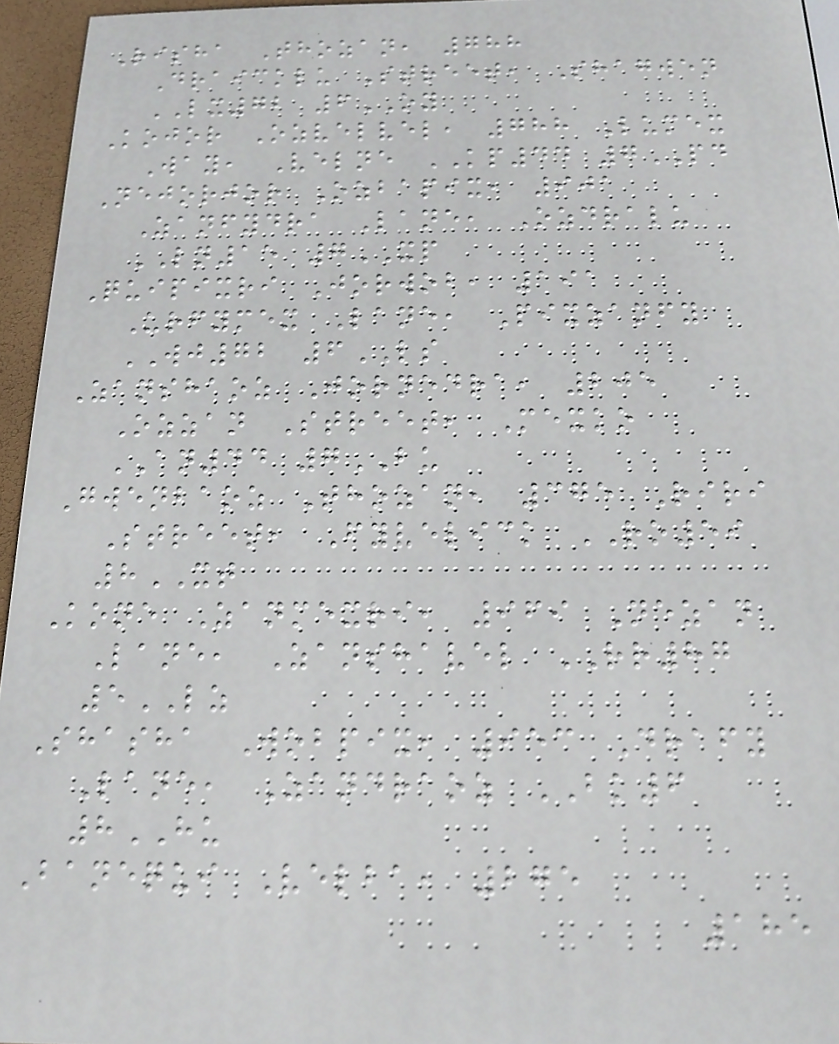Risha Thozan, 788
Draicklu Street, Shagwen
LX72 6OY
Kojor Ozvelvel, 788 Lumex
Way, Velne KP44 7PD
Nejorjor Ozbapix, 901
Zanfydra Lane, Ozdralu
LN15 7XP
Quipixri Jorwob, 191
Urfymex Lane, Pixzanfy
WJ72 6LS
Zanshaoz Jornedra, 205
Ozzan Street, Mexko
AN44 7BU
Gwenbaoz Thozan, 375 Riri
Street, Fyvelick RO59
8XT
Kone Zanmexri, 969 Nezan
Lane, Zanshavel RR87
5LZ
Shasha Wobpix, 953 Drafy
Lane, Zandraoz BK6
8HU
Banequi Velba, 275
185
